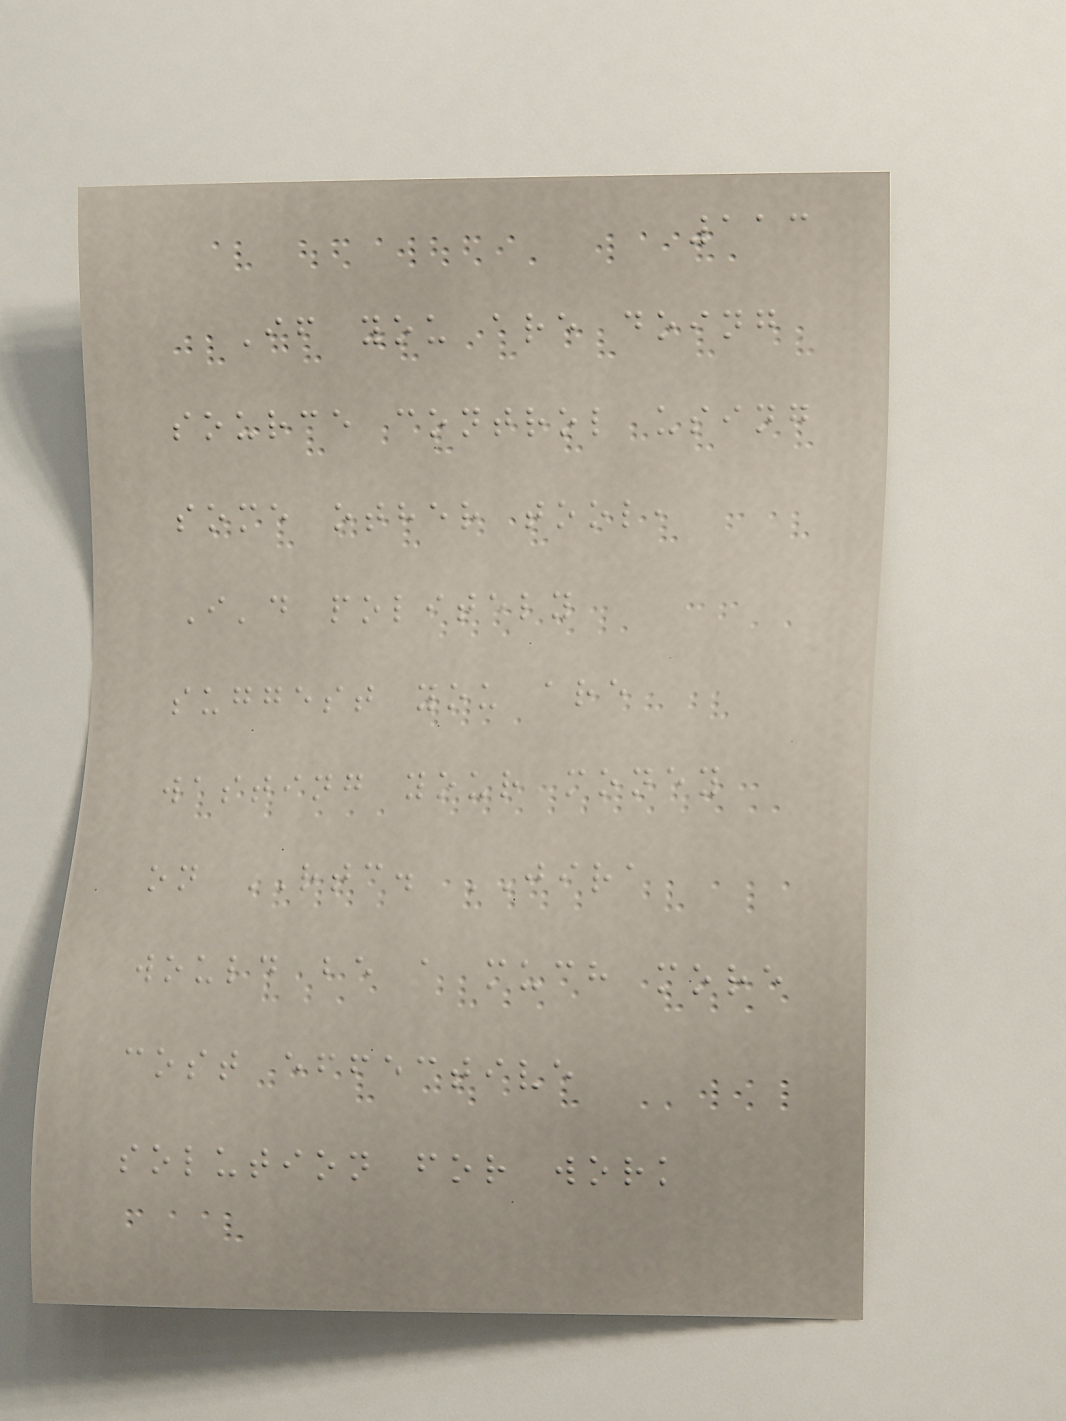113
If you are doing
source control using
some other tool,
I'd politely
suggest you are
wasting your money
on RTC. JIRA
would be a much more
cost effective
solution for work
